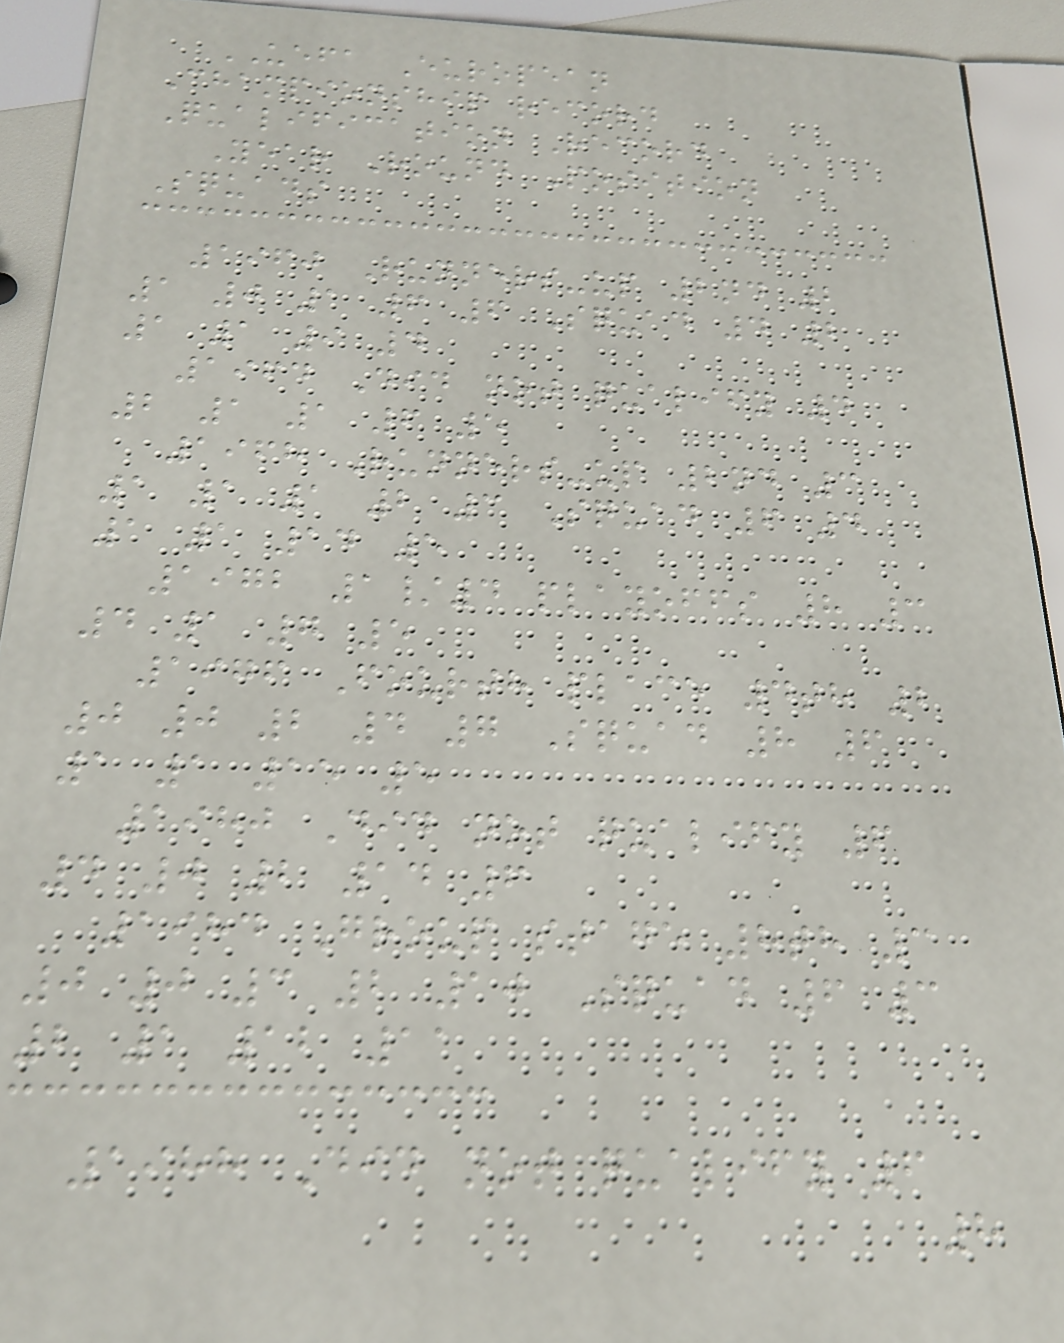UEFA European
Championship record
Qualification Record
Year Round Position
Squads
1960 Runners-up 2nd 2
1 0 1 6 6 Squad 4 2
1 1 9 4
1964 Did not qualify 4
2 1 1 6 5
1968 Runners-up 2nd 3
1 1 1 2 3 Squad 6 4
1 1 14 5
1972 1/4 playoffs 8 3
4 1 7 5
1976 Fourth place 4th 2
0 0 2 4 7 Squad 8 6
1 1 15 5
1980 Did not qualify 6
4 0 2 14 6
1984 Group stage 8th 3
0 0 3 2 10 Squad 6 3
2 1 12 11
1988 Did not qualify 6
8
